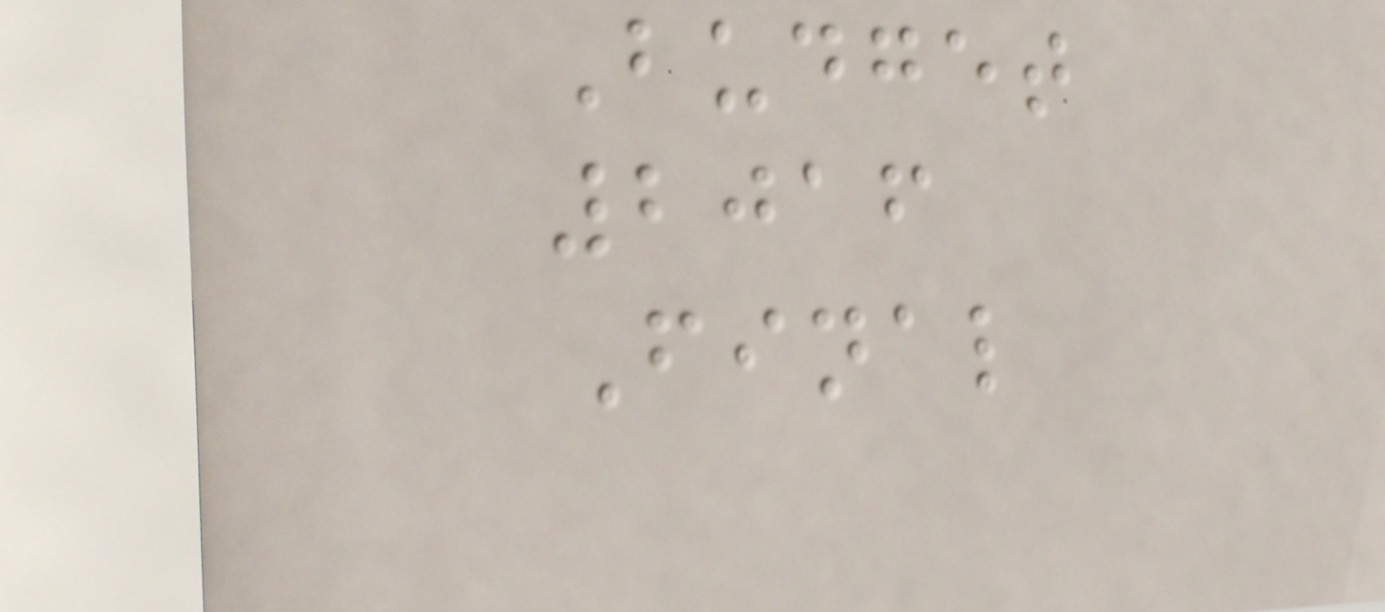Budget
2016
Final
